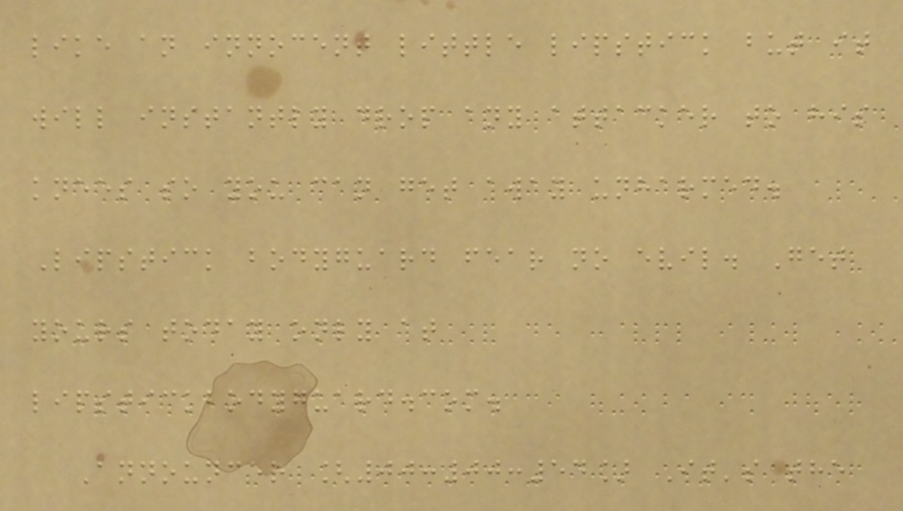like an innocent little lipstick but it
will instantly drop any attacker to his
knees so you can get away unharmed.
Lipstick bodyguard fear no evil. Get
yours today only at
lipstickbodyguard.com.
Announcer [00:00:54] It's the
